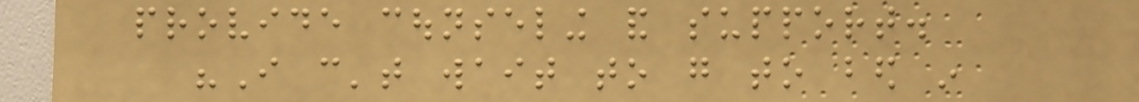provide counseling and support.
"I can't wait to go to bed in
